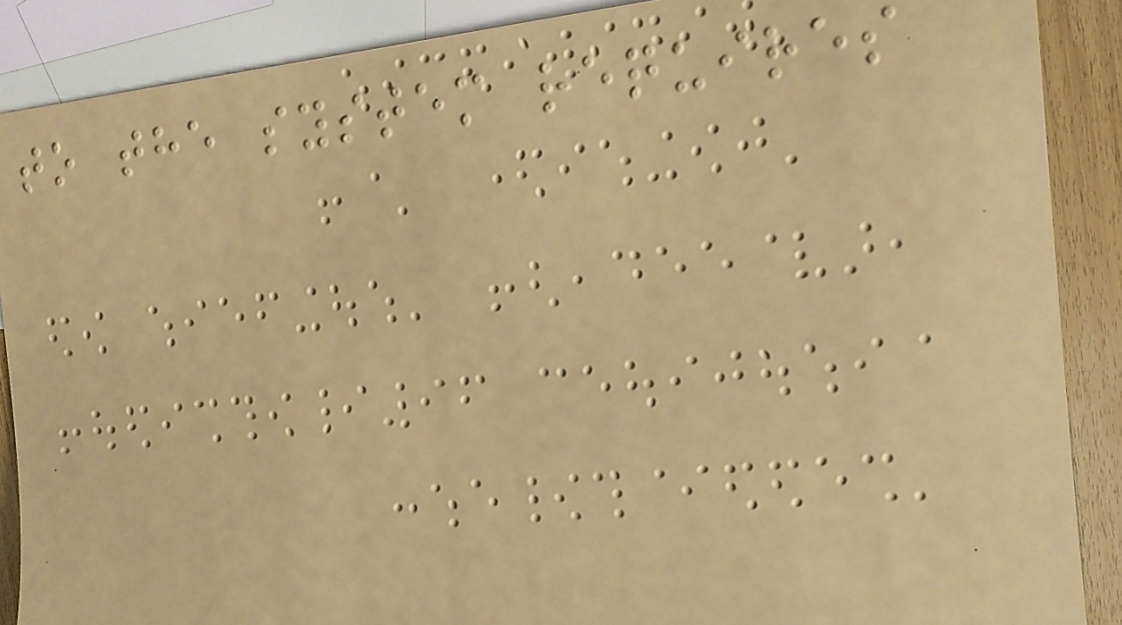to the system requires
